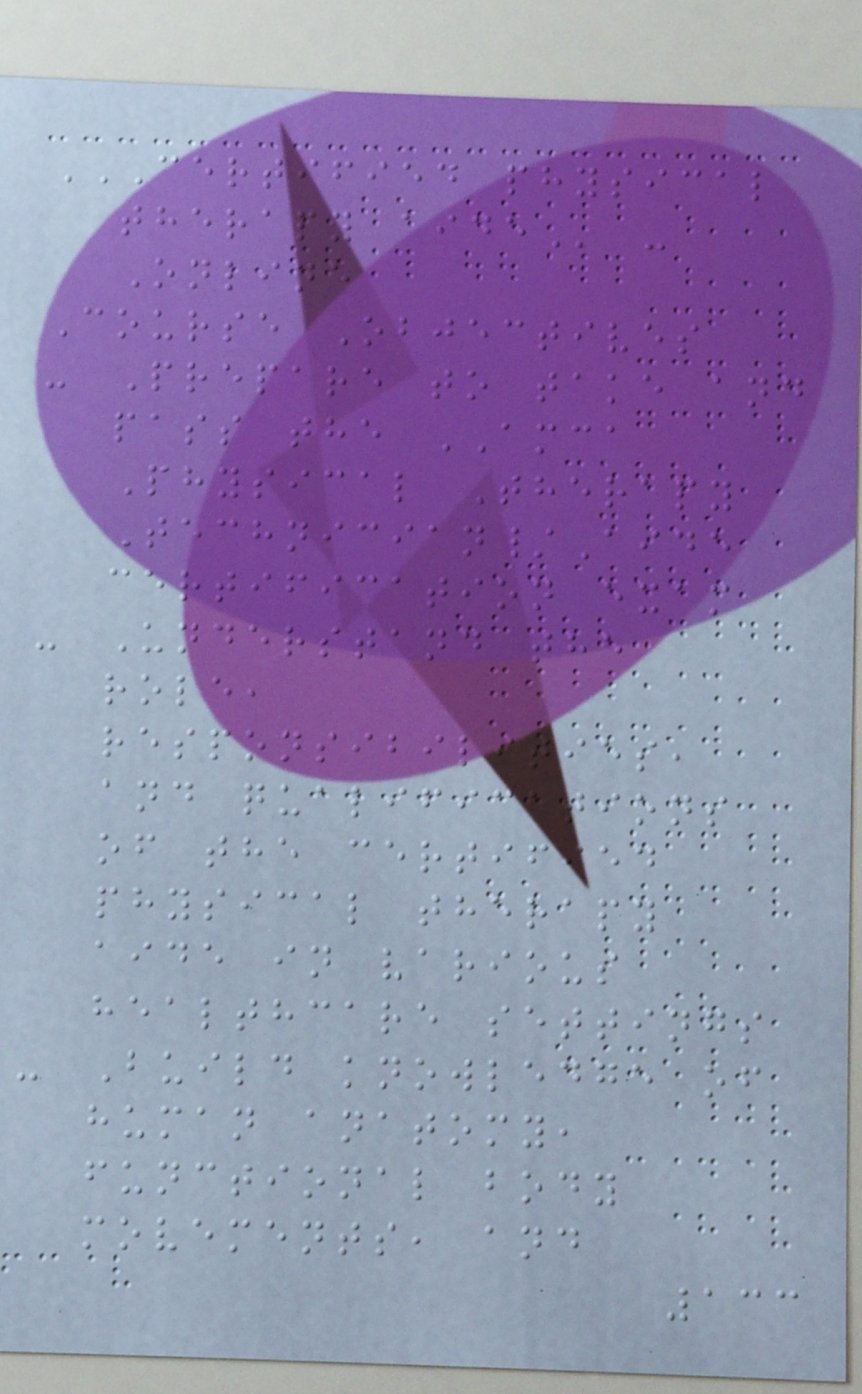CERTIFIED PHYSICAL
THERAPY AIDE -
Online
Course Objectives
- Prepare to take and
pass the AMCA
Physical Therapy
Technician/Aide
certification exam
- Understand the
role,
responsibilities,
and qualifications
of the certified
physical therapy
aide in various
healthcare settings
- Build knowledge of
human anatomy,
functional body
movements, and
133
